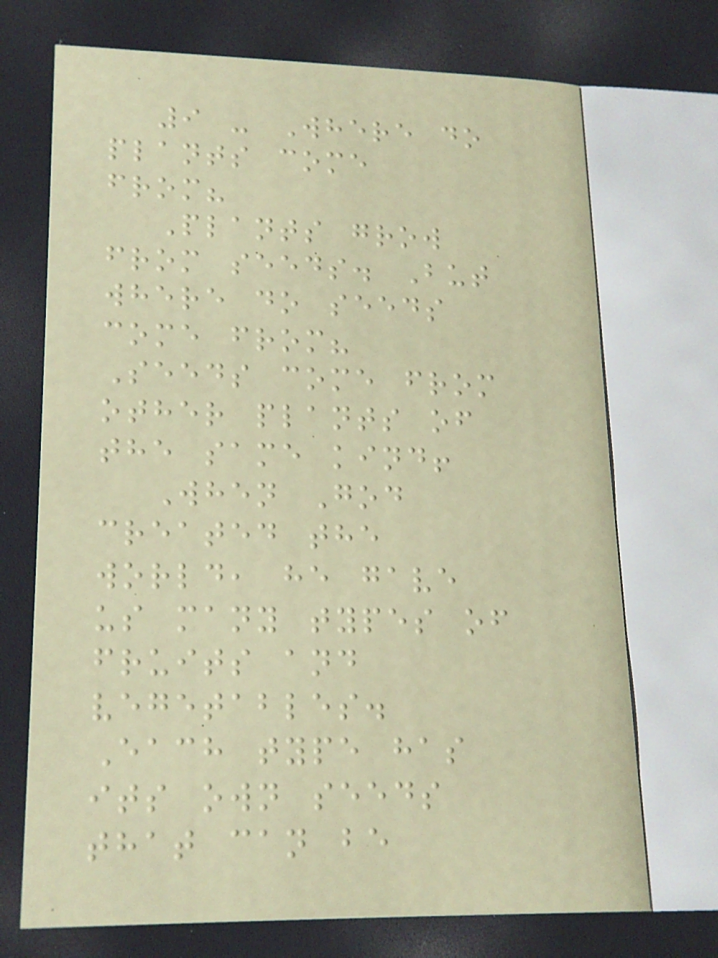9 - Where do
plants come
from?
Plants grow
from seeds. But
where do seeds
come from?
Seeds come from
other plants of
the same kind!
When God
created the
world, he gave
us many types of
fruits and
vegetables.
Each type has
its own seeds
that can be
